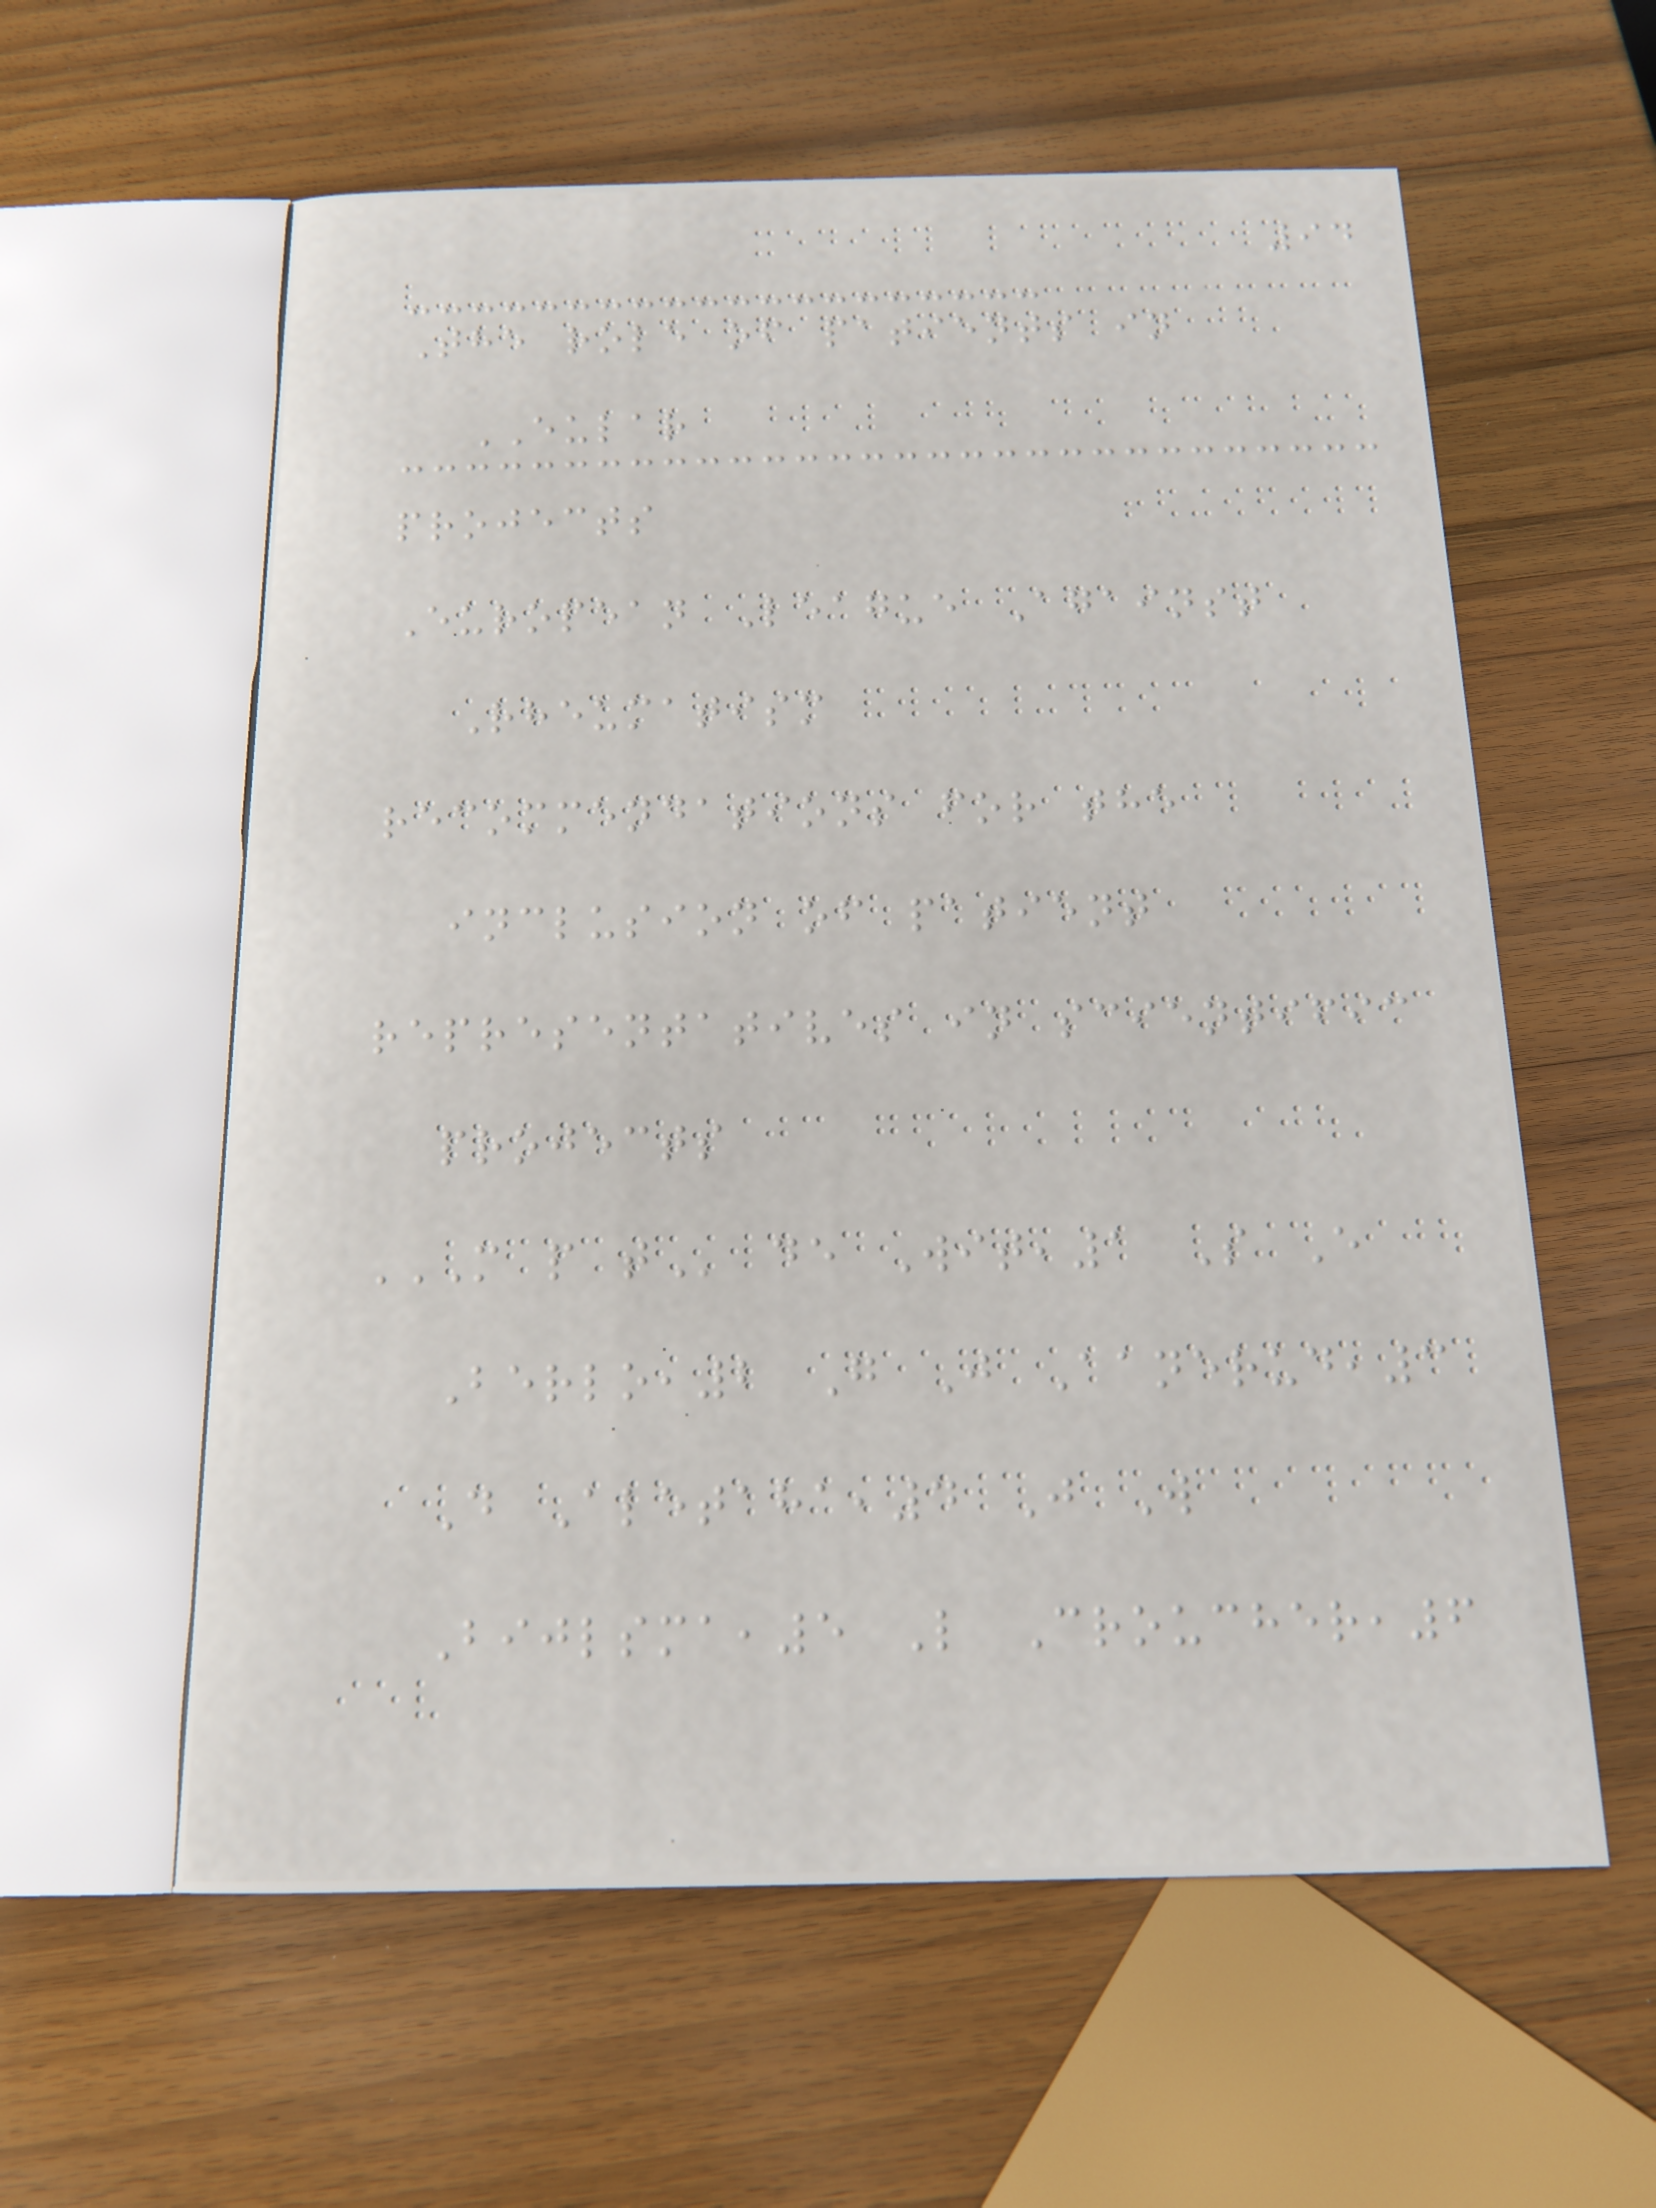94
The role of patients in
EULAR
projects
European League Against
Rheumatism
recommendations for the
inclusion of patient
representatives in scientific
projects
M P T de Wit,1 S E
Berlo,2 G J Aanerud,3
D Aletaha,4 J W
Bijlsma,5 L Croucher,6
